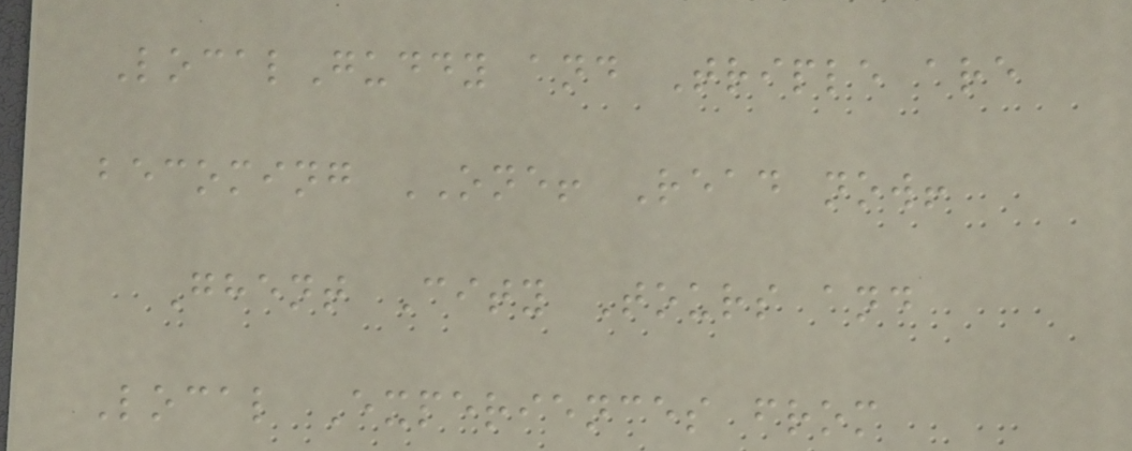LocalGuddy and Triple are
becoming ONE! Read now!
Ghent City Tours and
Local Experiences from
